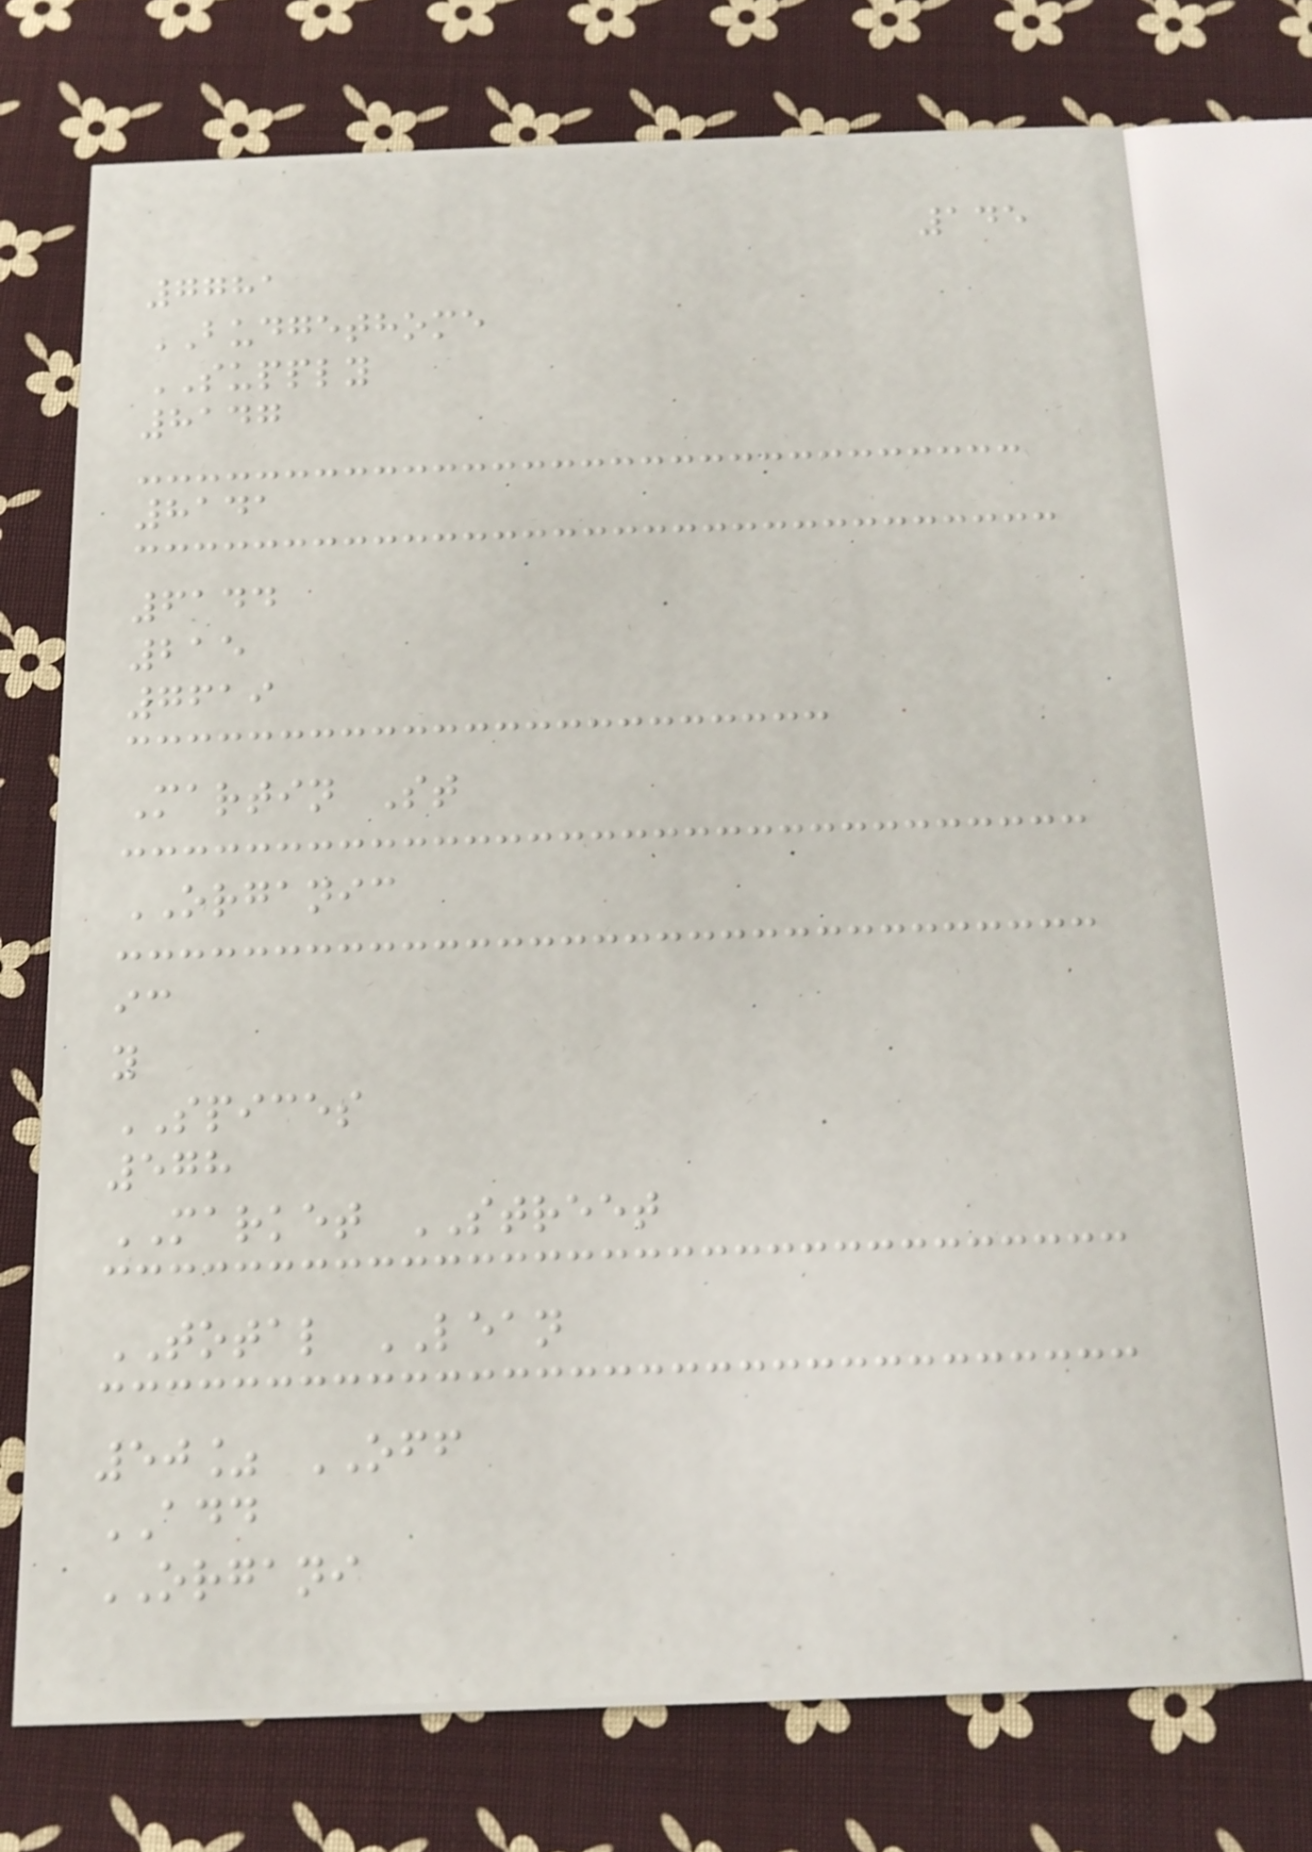145
7781
BUDGETHOME
SUPPLY
8147
8141
6144
215
7619
Martin St
ORGANIC
ic
y
SPICES
578
MARKET STREET
TOTAL LEAN
50% OFF
ADD
ORGANI
